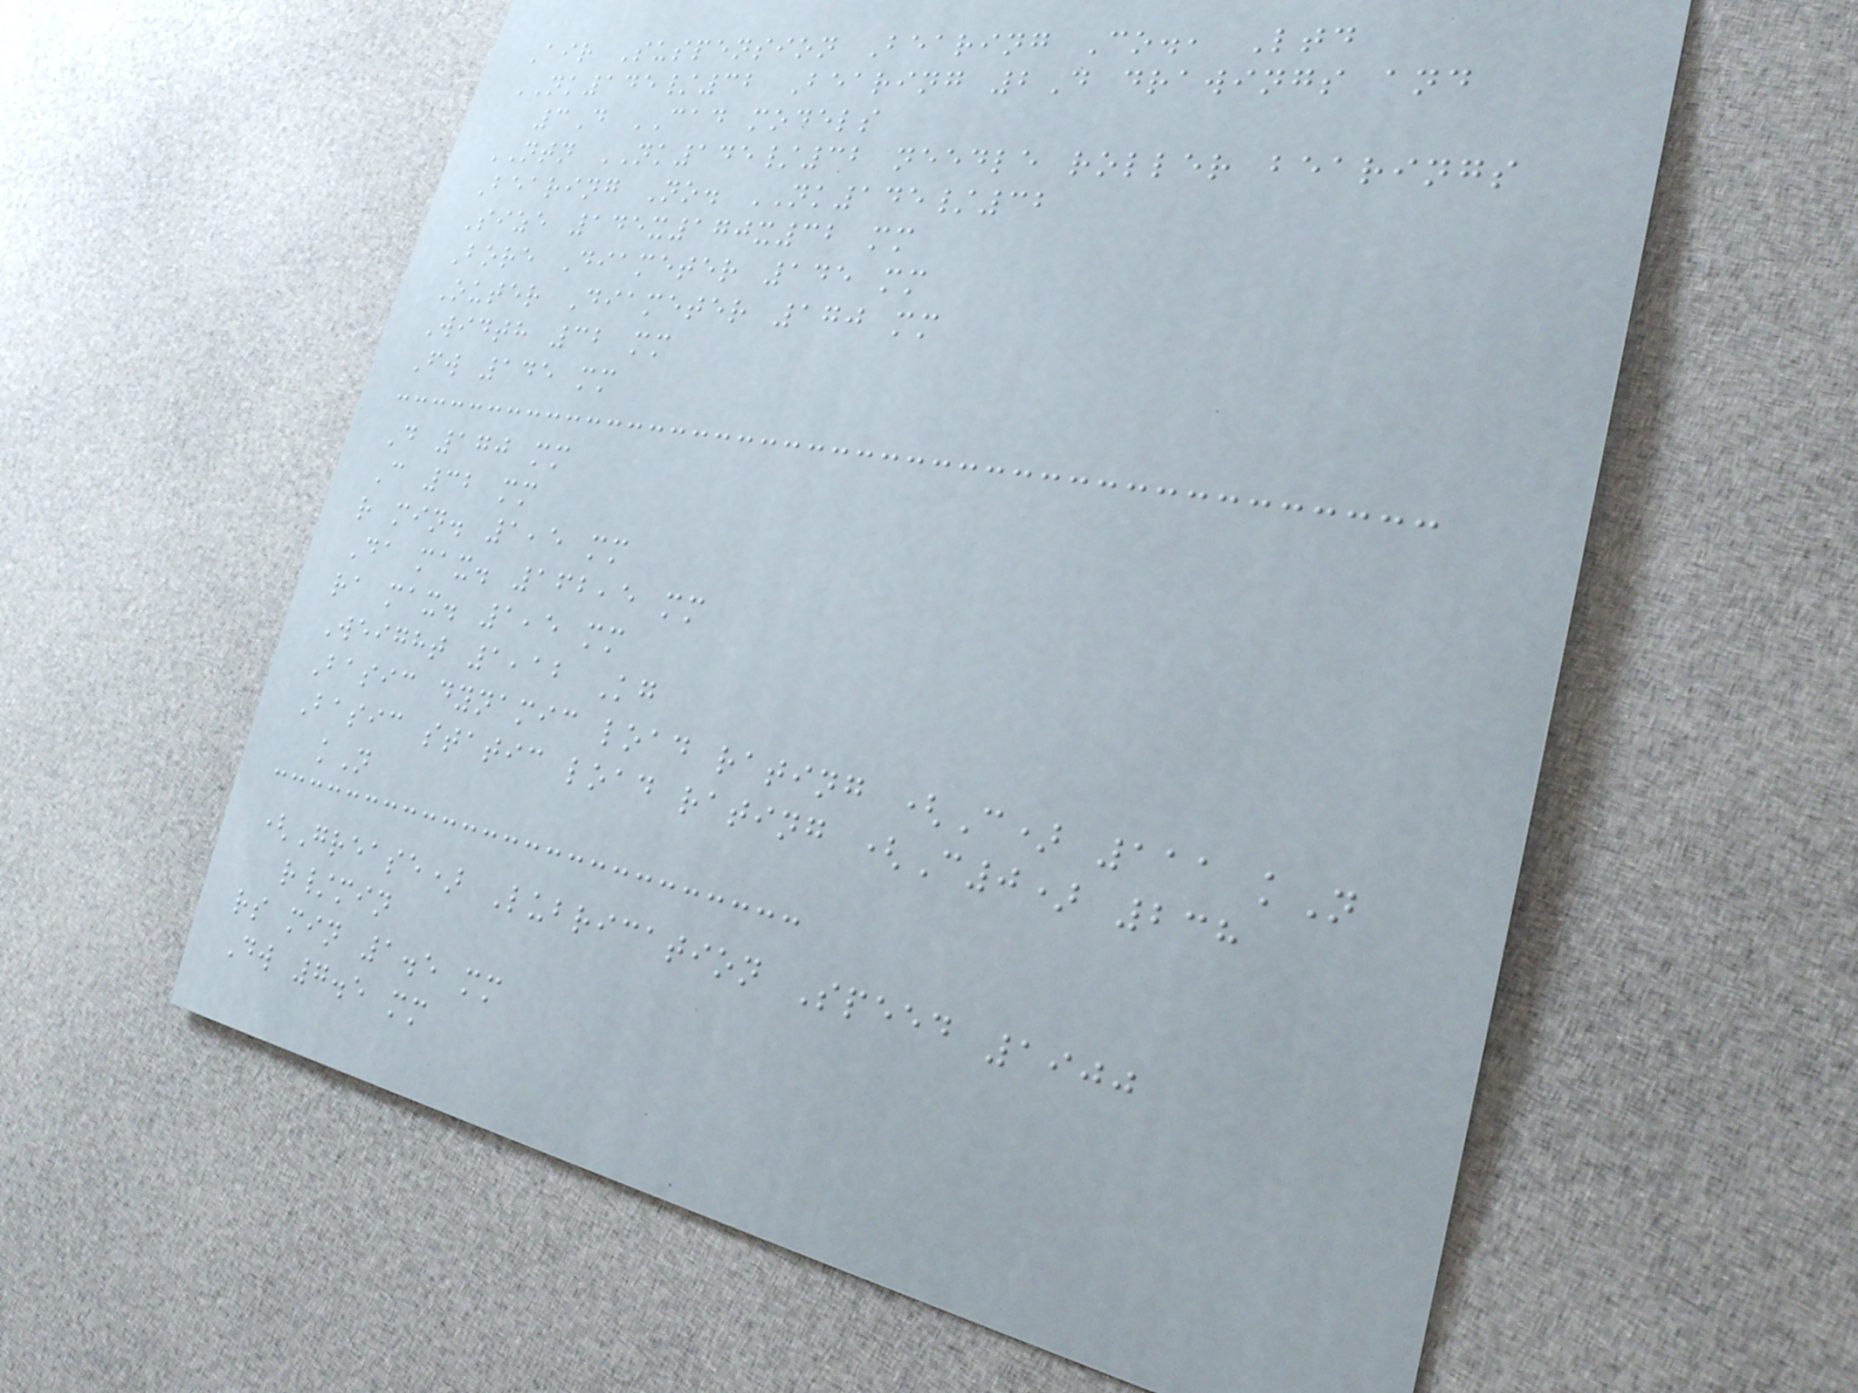Air Suspension Bearing Co., Ltd
NK145/32 Bearing 2D drawings and
3D CAD models
NTN NK145/32 needle roller bearings
Bearing No. NK145/32
Size 145x170x32 mm
Bore Diameter 145 mm
Outer Diameter 170 mm
Width 32 mm
Fw 145 mm
D 170 mm
C 32 mm
r min. 1,5 mm
Da max. 162,5 mm
ra max. 1,5 mm
Weight 1,12 Kg
Basic dynamic load rating (C) 111 kN
Basic static load rating (C0) 238
kN
(Grease) Lubrication Speed 1900
r/min
rs min 1.5 mm
Dw 7.5 mm
